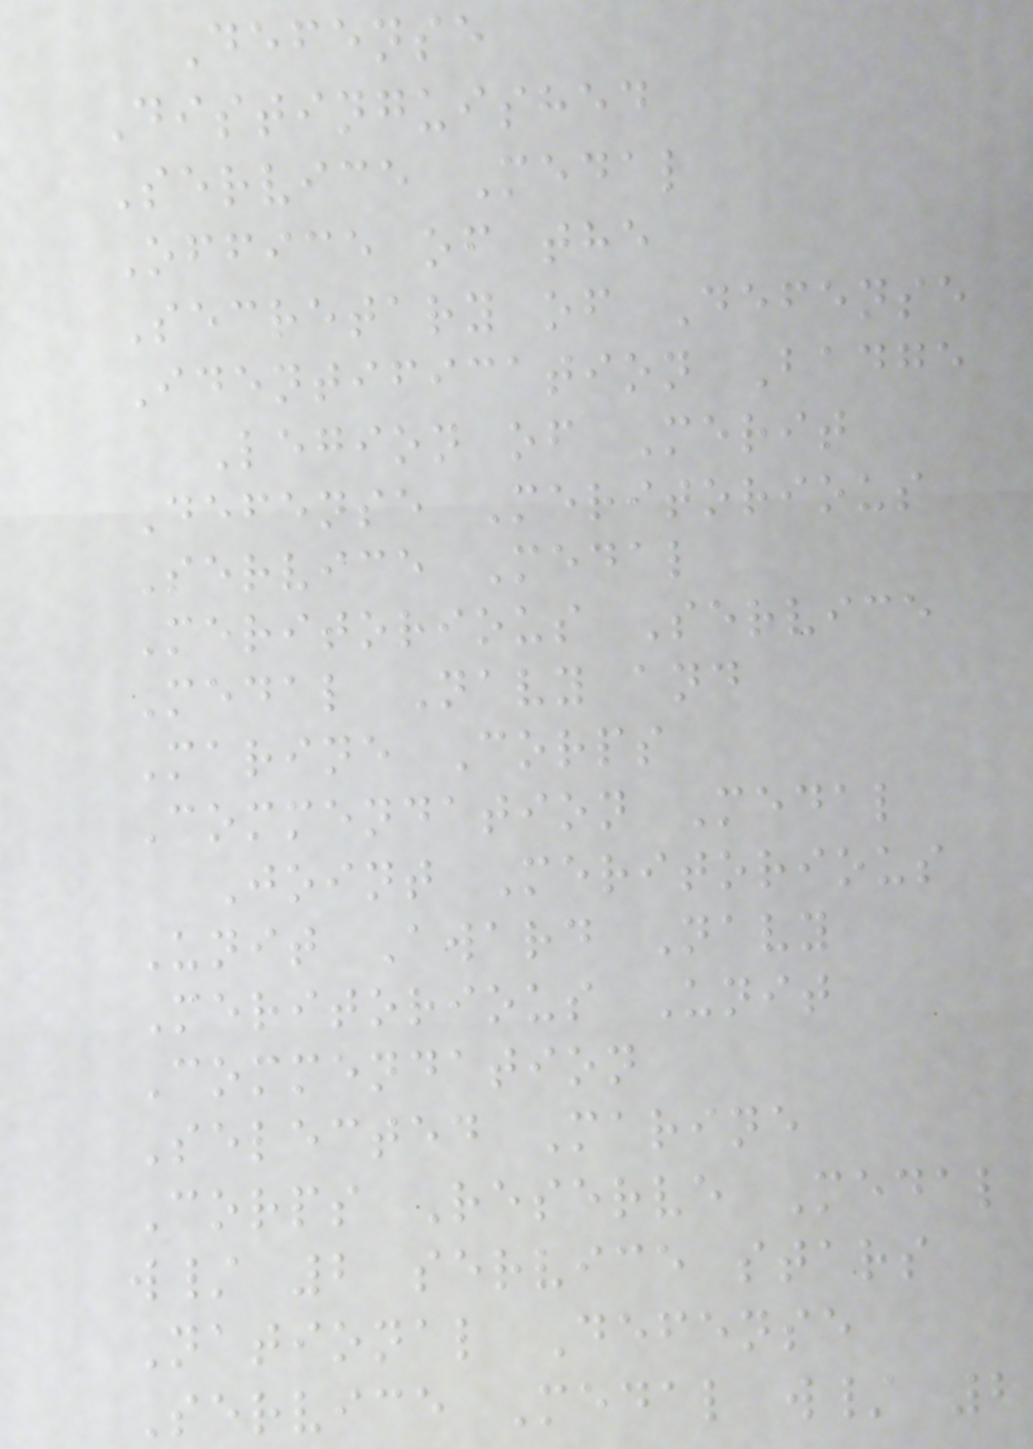Defense
Distinguished
Service Medal
Office of the
Secretary of Defense
Identification Badge
Legion of Merit
Defense Meritorious
Service Medal
Meritorious Service
Medal Navy and
Marine Corps
Commendation Medal
Joint Meritorious
Unit Award Navy
Meritorious Unit
Commendation
Selected Marine
Corps Reserve Medal
w/ 2 service stars
National Defense
Service Medal w/ 2
